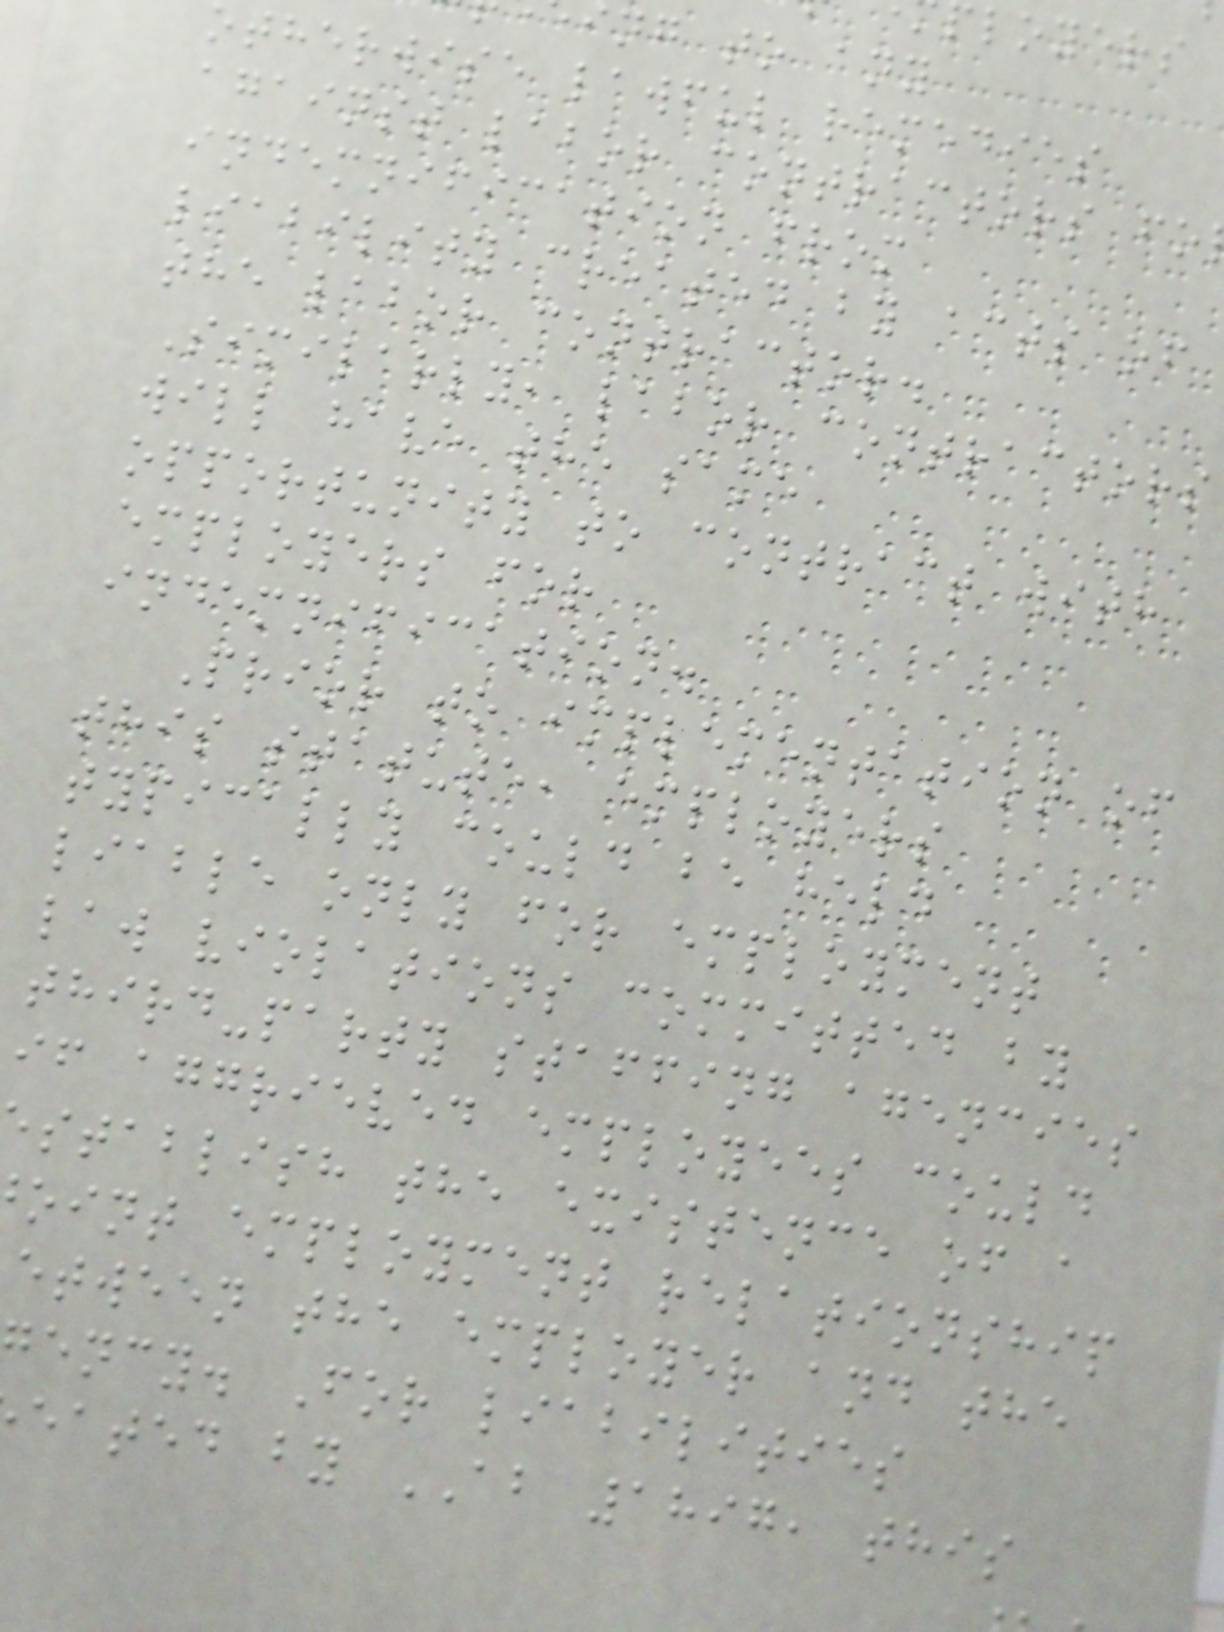ing to any
otherwise lawful remedies
against labor contractors fo
indemnification from
liability created by acts of
the labor contractor.
Similarly, labor contractors
will have the same
opportunity to contract with
employers for
indemnification.
Prior to implementation of
this statute, employers
typically could be held
liable only for employment
law violations committed by
third-party staffing agencies
if aggrieved employees could
stablish the existence of a
oint employment relationship
etween the employer and the
ency. For liabilities
eated by AB 1897, this
